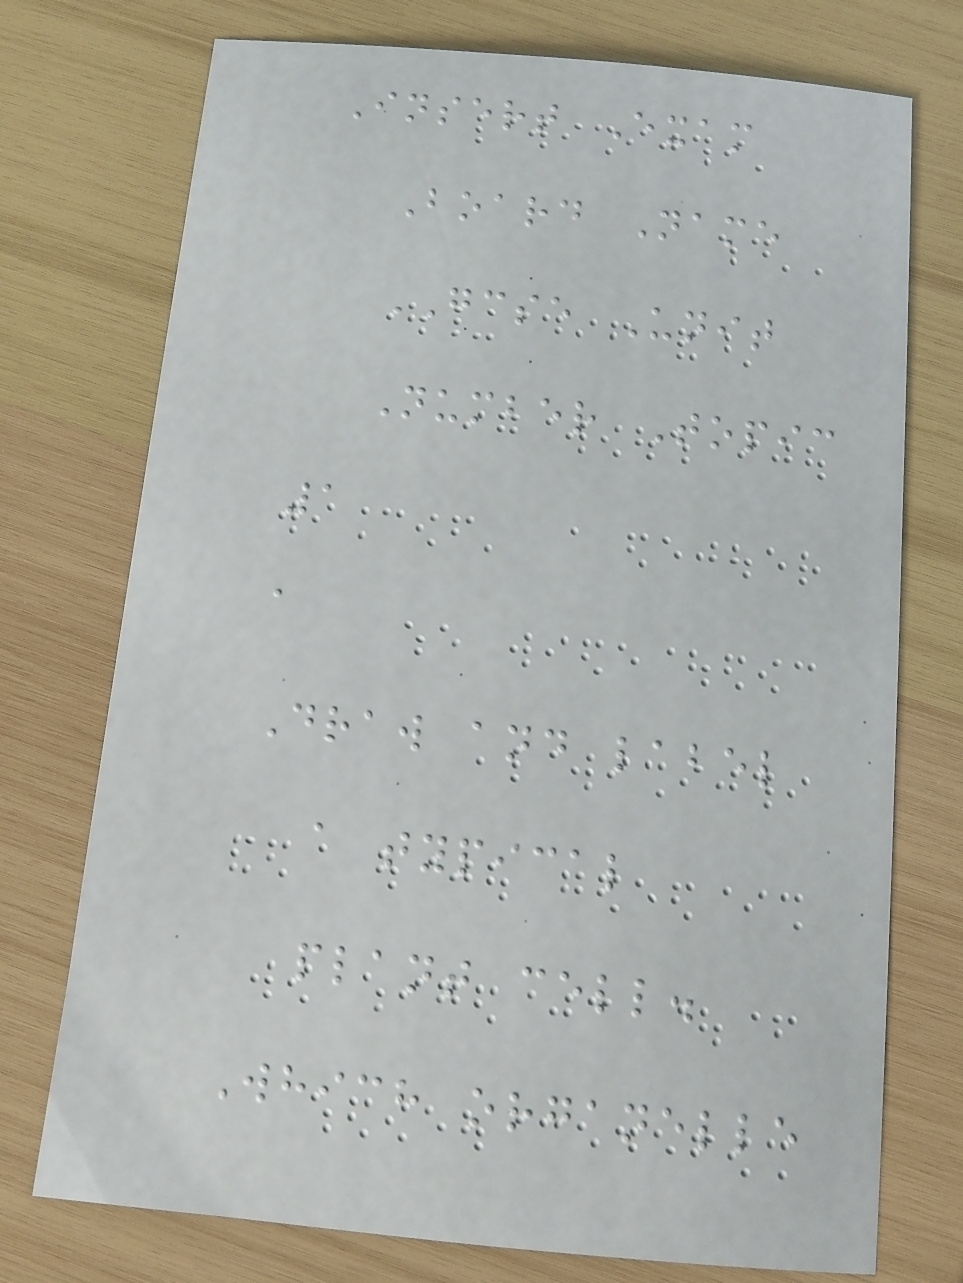Insert Exam
Board Name
GCSE Unit
Number Topic
1
a
Draw and label
a typical
plant cell.
Which organelle
